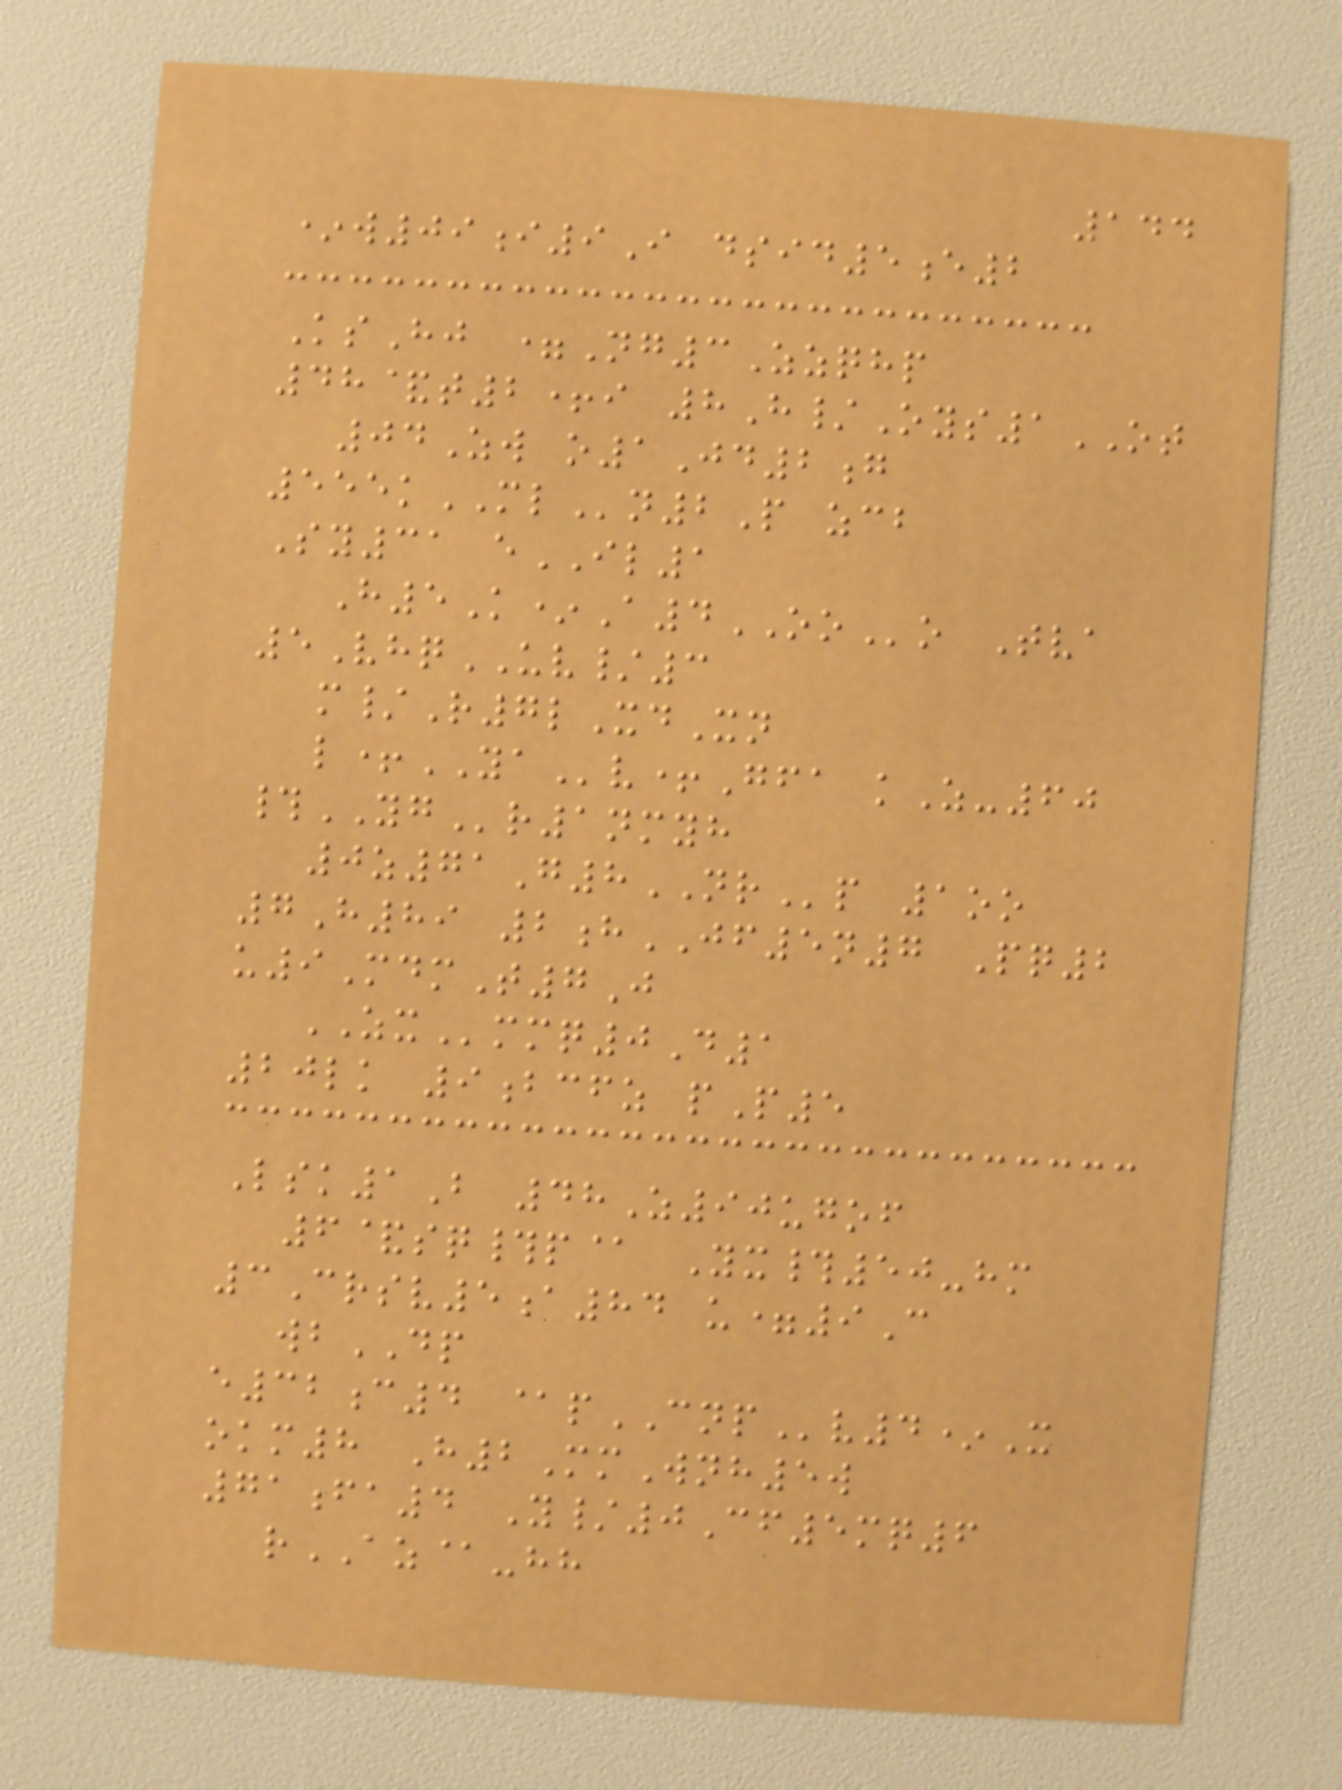144
*w09i9I dsid5e2
KsHj =Ng3Zzqhp
48&t2+i 8H/Oys1OT
04Zw o1Jd2g
555kMLn2P zcb
Sy31 eIL1
H5K*A4OOo Tva
5VhqUV/3
m/R7lXdXn
l+YAv+Gfa kZ-60
#YGr1nmyh
0z71G8NRp 1oo
7H89 2hJF5n7 Pq2
u9MdmT7J
ZXmmq0D1
20lk 9bcfz pP5
Lsk1B 48Z90ugof
6&sq#p@ Yx#50-hm
3Crsv5a84 u=9C
wbDP
e32c4 @pCNPv4*X
okm8 H2MmWnh5w
71fa4 Y/0Cf5mq6
rAZ@-hh
